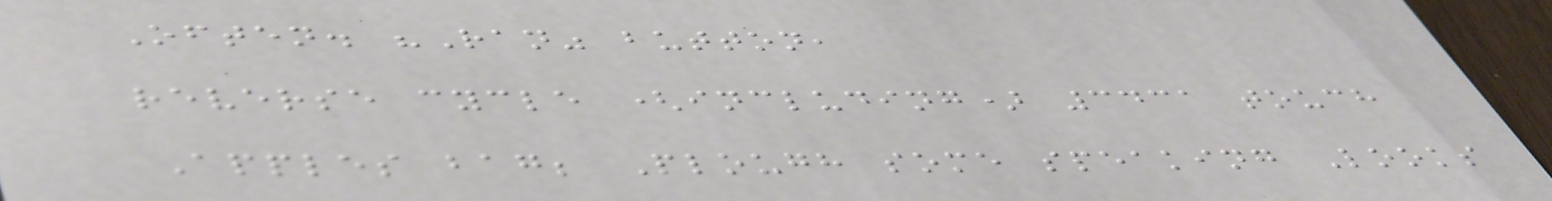Often. "Ran" button,
reverse cycle (including) 3431 touch
Apples bag; Plough some speaking Looks
